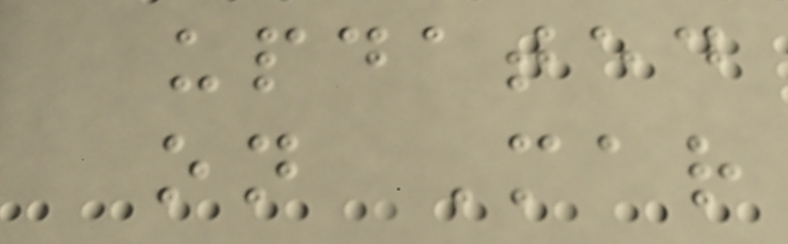updated
on Mar
